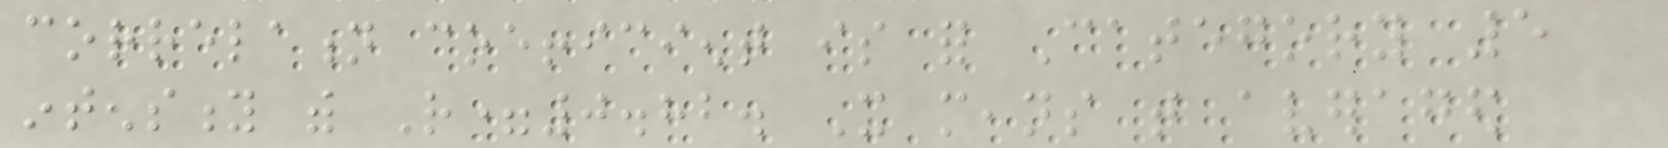correlation coefficient is for Category 5
intensity with R=0.82. It means that averaged
